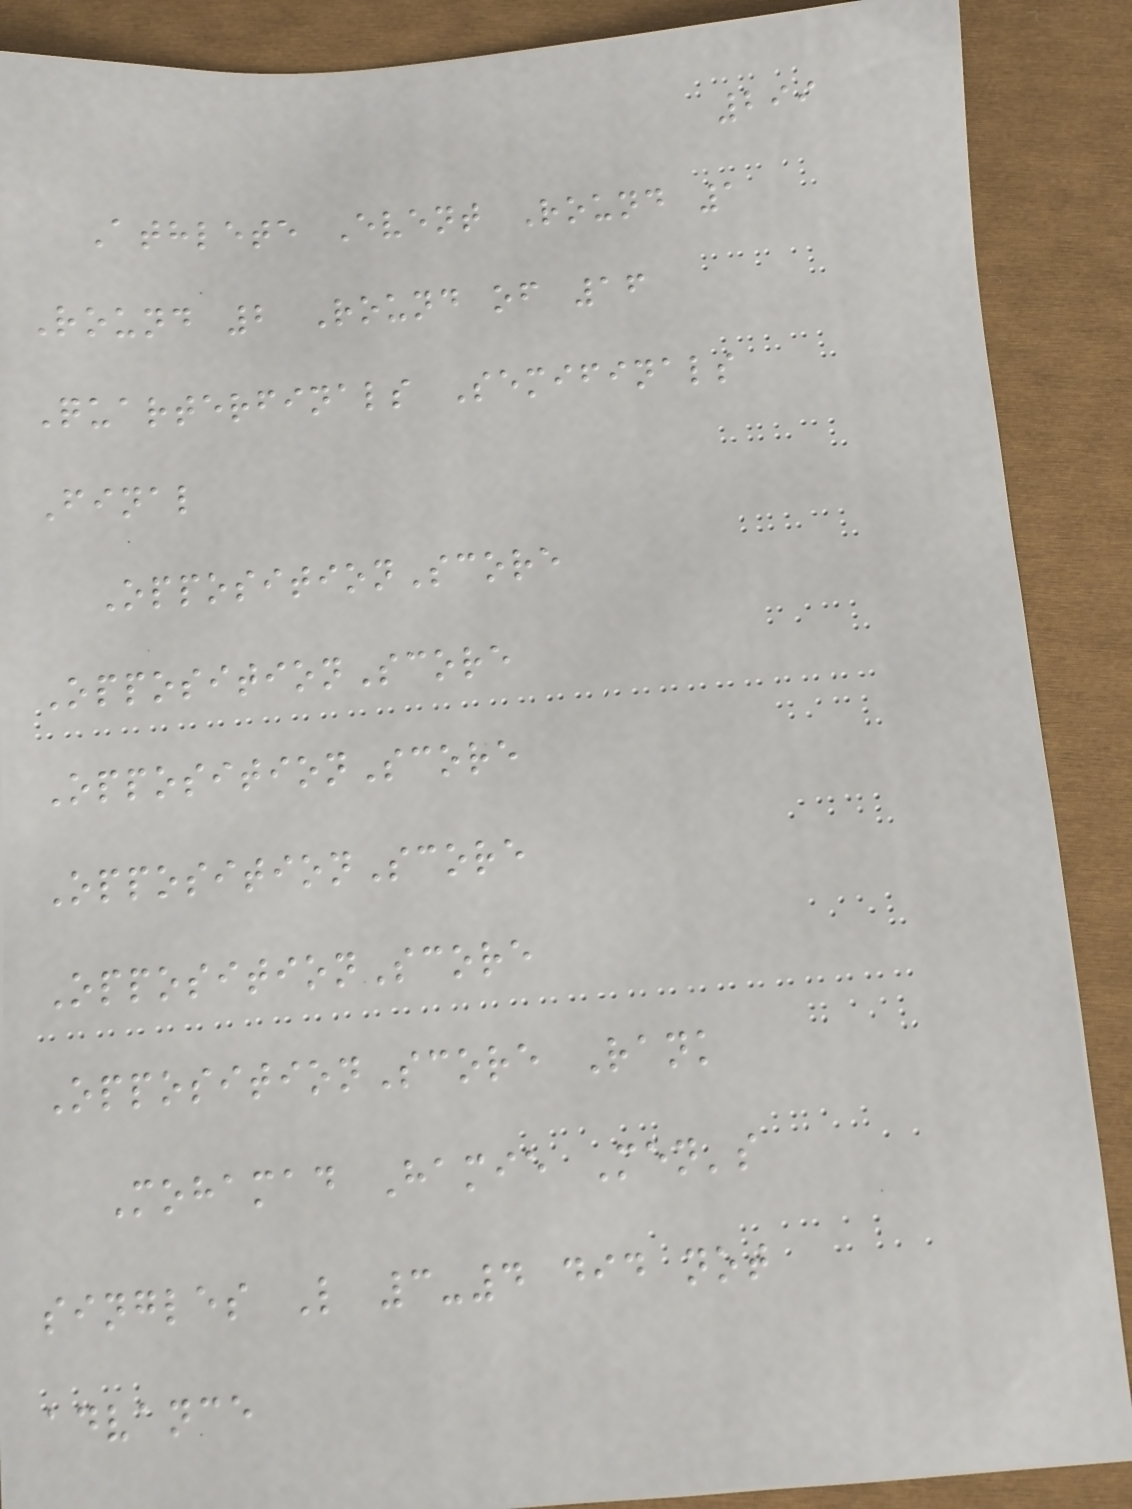299
Athlete Event Round 1
Round 2 Round of 16
Quarterfinals Semifinals
Final
OppositionScore
OppositionScore
OppositionScore
OppositionScore
OppositionScore
OppositionScore Rank
Mohamad Hamie Men's
singles L 3-4 did not
advance
